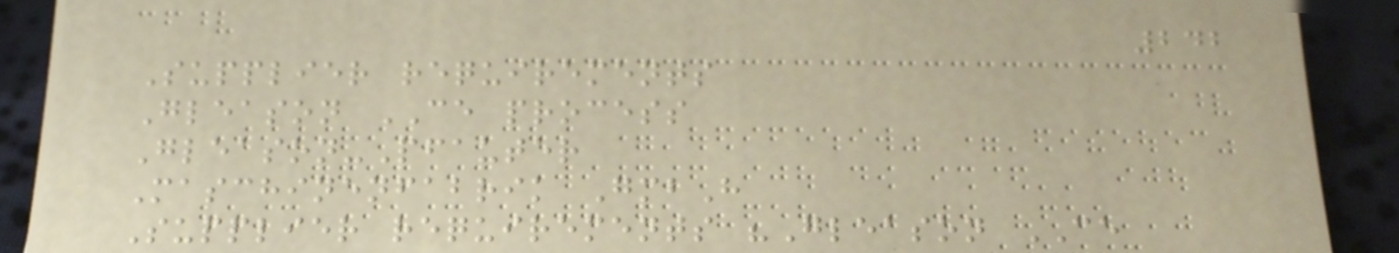242
Supplier requirements
Gleason CE process
Gleason-Pfauter
Maschinenfabrik GmbH
Supplier requirements "Gleason CE
